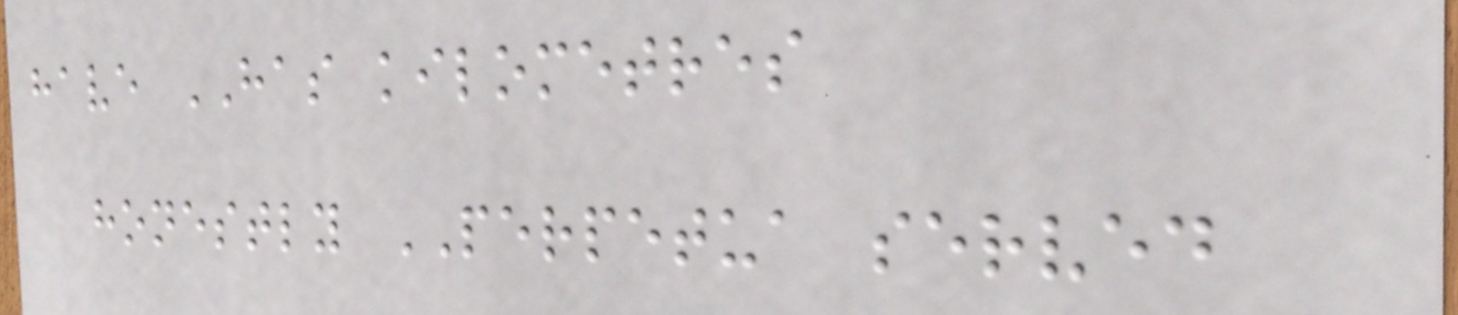have HAS kilometres
honestly PERPETUA served
